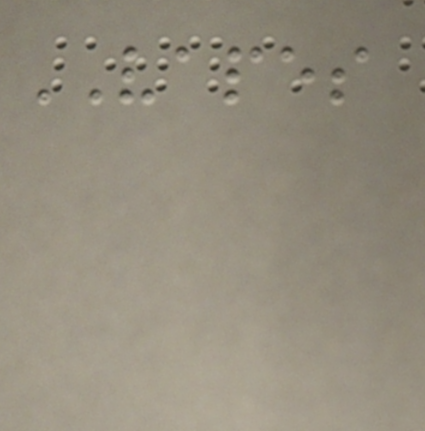VAPES
